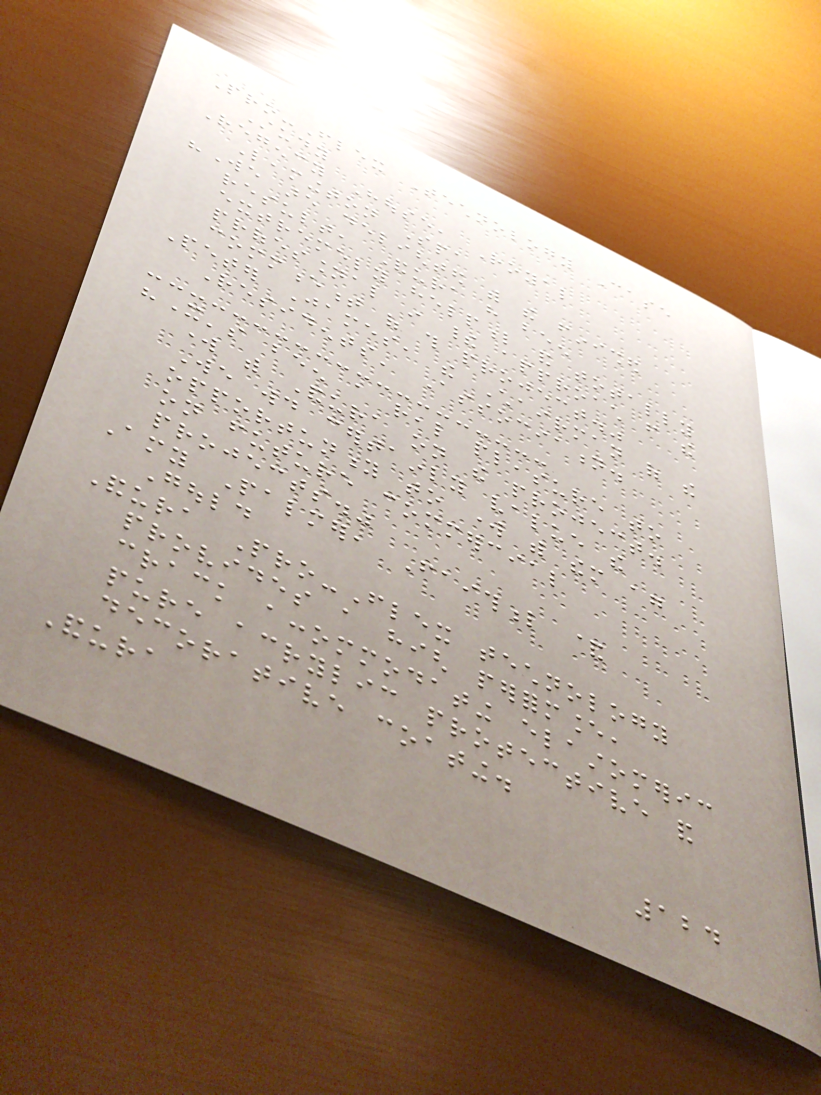Pro-Flex Technology Case
Study
Regency House, Royal
Leamington Spa
"We are delighted with the finished
result, Andura have been
extremely helpful and totally
professional in their approach from the
commencement of this project."
Peter James, the Chairman of the
Residents' Association.
"It's been a real pleasure to
work with Andura on the project.
We would certainly value the
opportunity to work with them again
on future commercial
projects."
Amy Palmer, Faithful &
Gould
Andura Pro-Flex technology
provides a high performance,
crack accommodating elastomeric
pure acrylic protective and
decorative coating.
Andura
124
